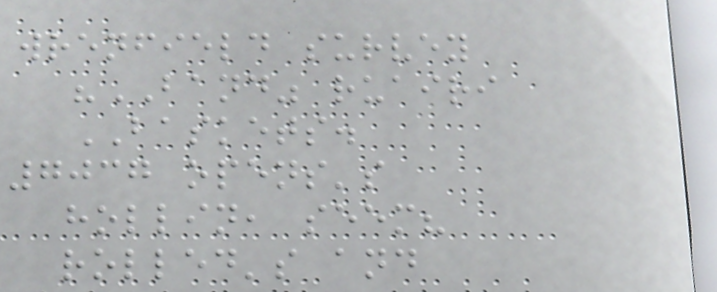wrenfield survey
"BAND" ruairi
BASKETS.
7037 opens's
hollin, seem?
rolled's and
